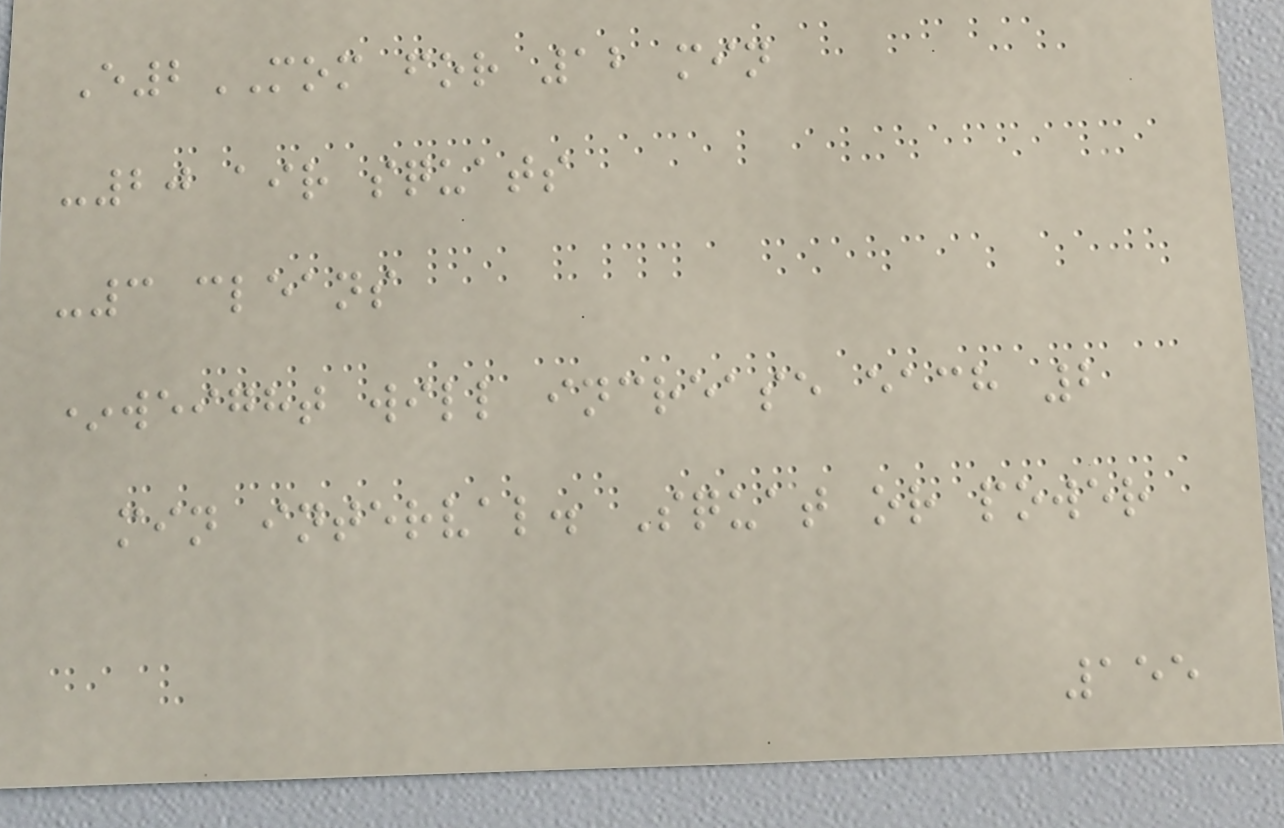E2MOM for 12 min
-20 air squats
-3 cleans
*weight will increase each 2
min interval. Squat or power
155
